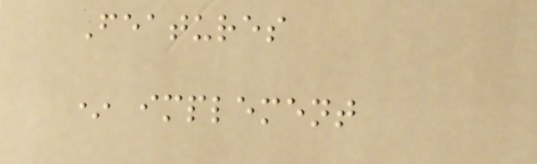Features
* implement
